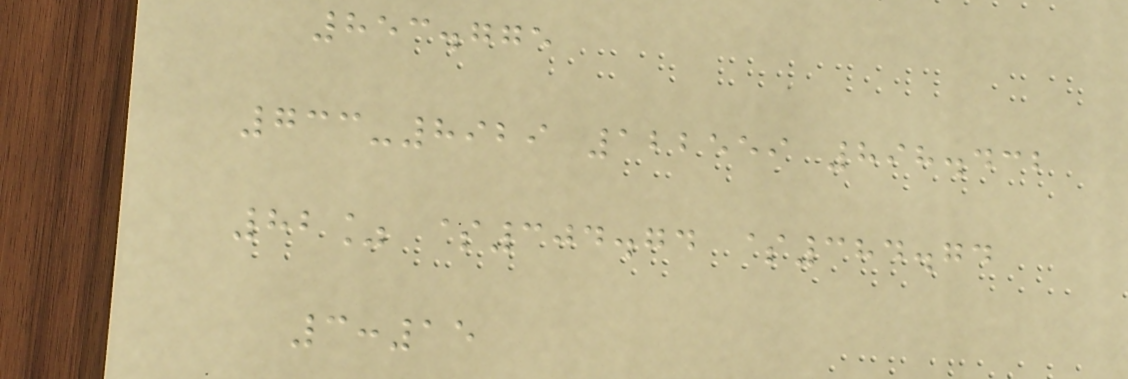853.775
733-8929 122559 898.432
82% $304.74 $384.74
3:15
